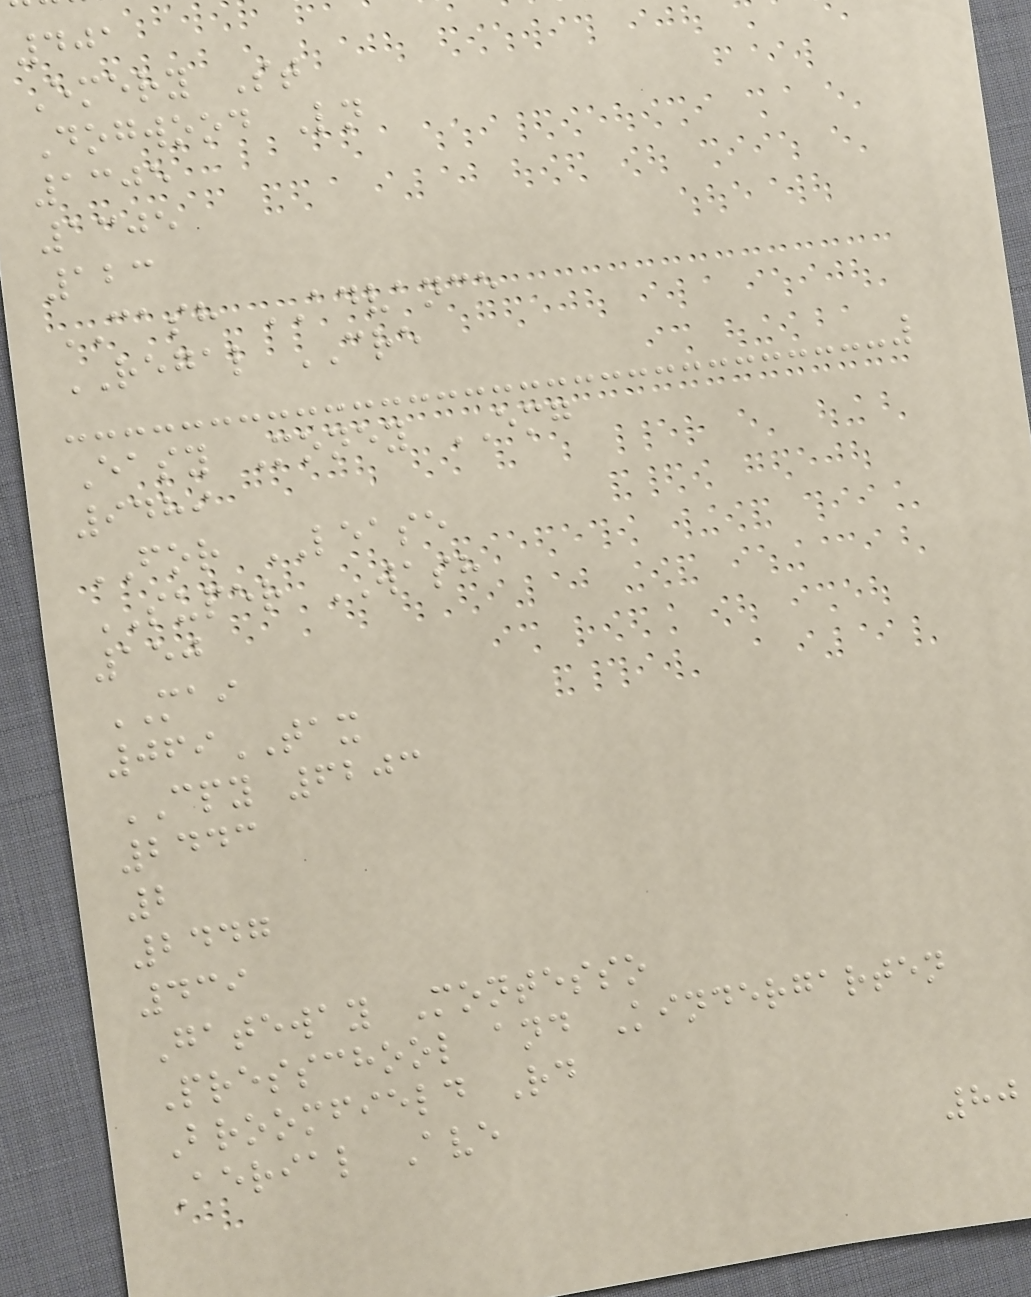401
Emery St
Dogwood Ln
1305
1305
123
CASH ADVANCE
REGAL CRE
Easy Money EMG
9489
FOR LEASE
SUPER WASH
150
MAI
069TAX
CPY 6203
2443
2
2447
439
Gateway Montesso
Presschool and Kindergarten
Broomfield Rd
Aerial Ave
80
